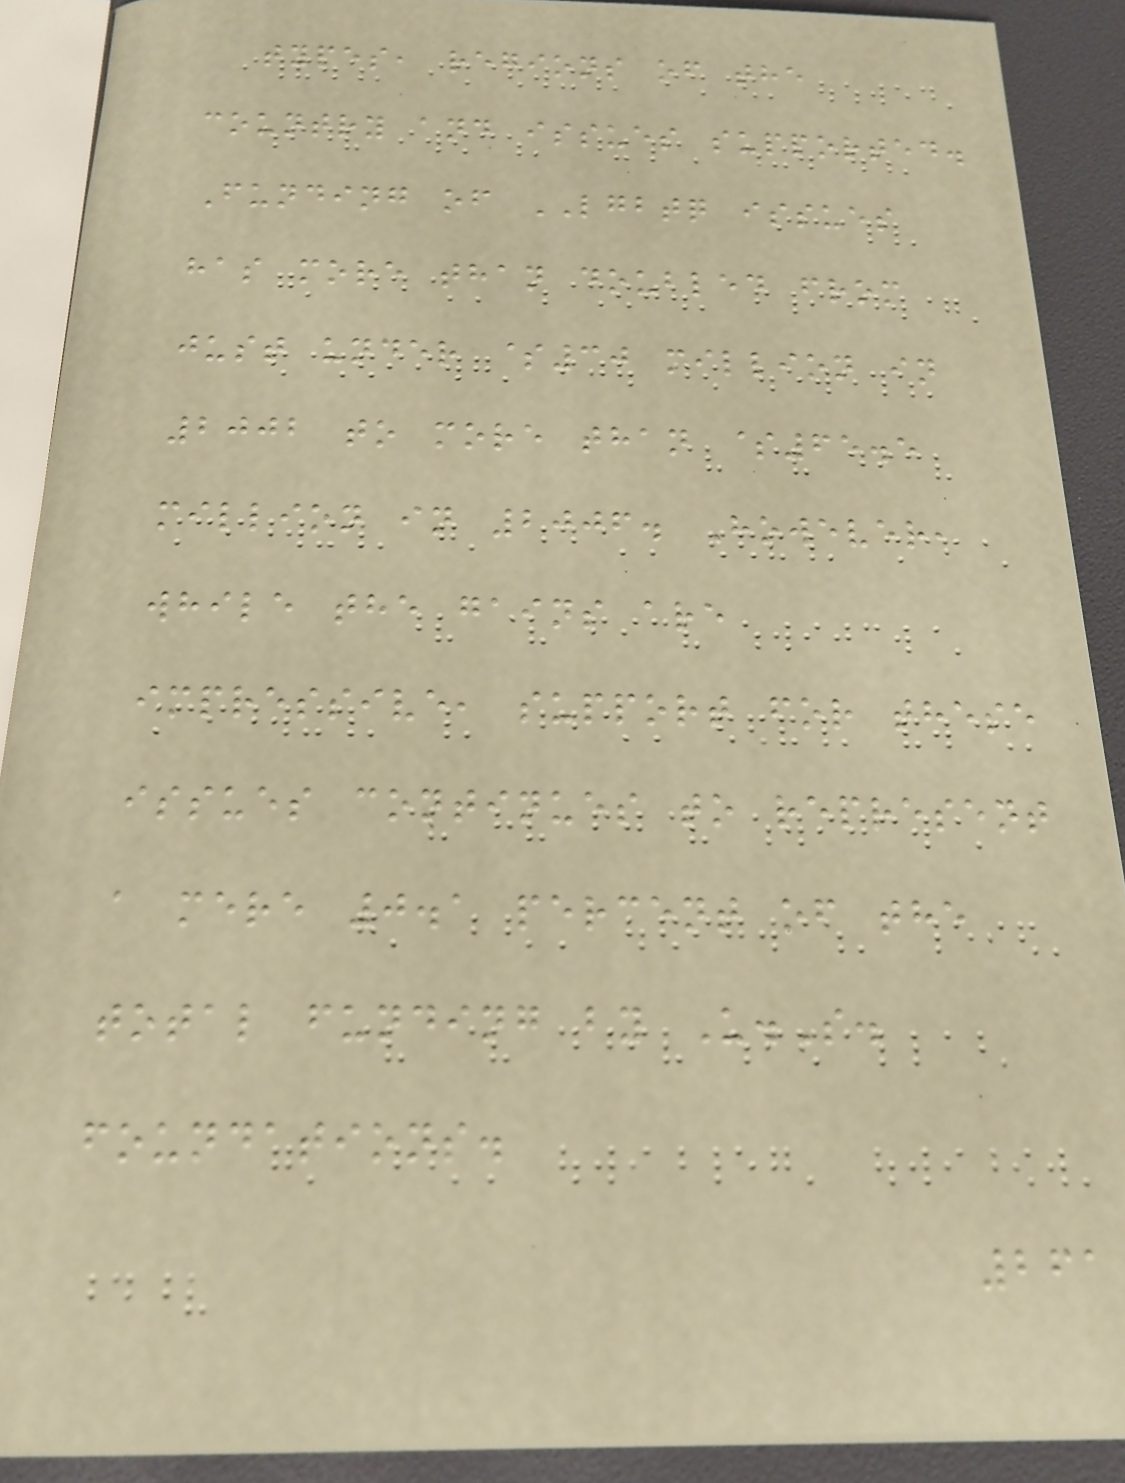types, regions of the
country and issues supported.
Funding of LGBTQ issues
has more than doubled from
just under $30 million in
2002 to more than $65.5
million in 2006. However,
while the gains are
impressive, support for these
issues continues to represent
a mere 0.1 percent of the
total funding by U.S.
foundations.
261
